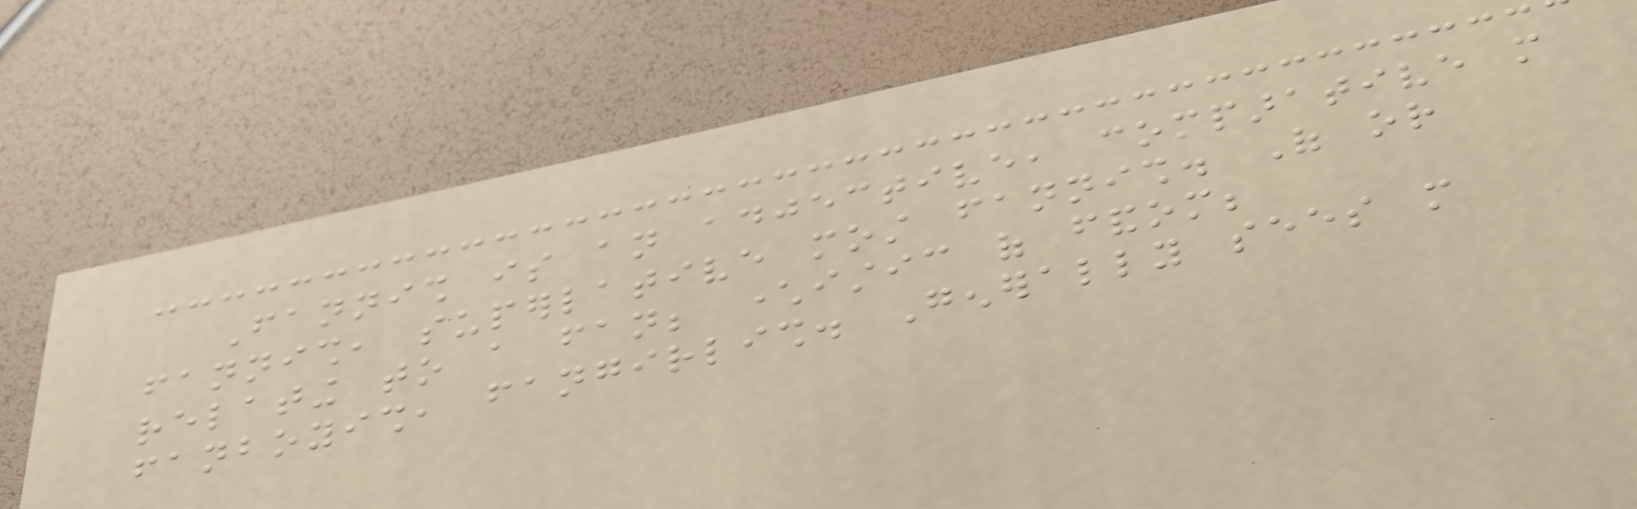Fannish is an adjective, comparative more
fannish, superlative most fannish. Of or
relating to a fan; characteristic of fandom;
fanboyish, fangirlish. Generally sees more
